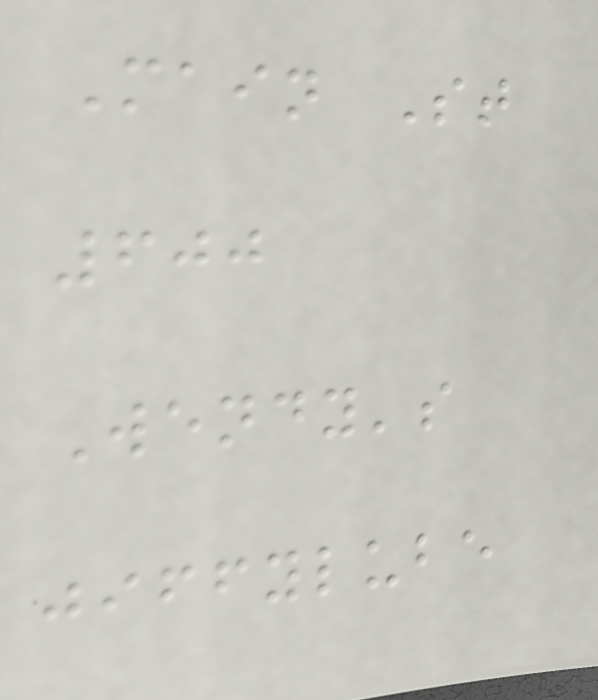Main St
600
Wendy's
jiffylube
